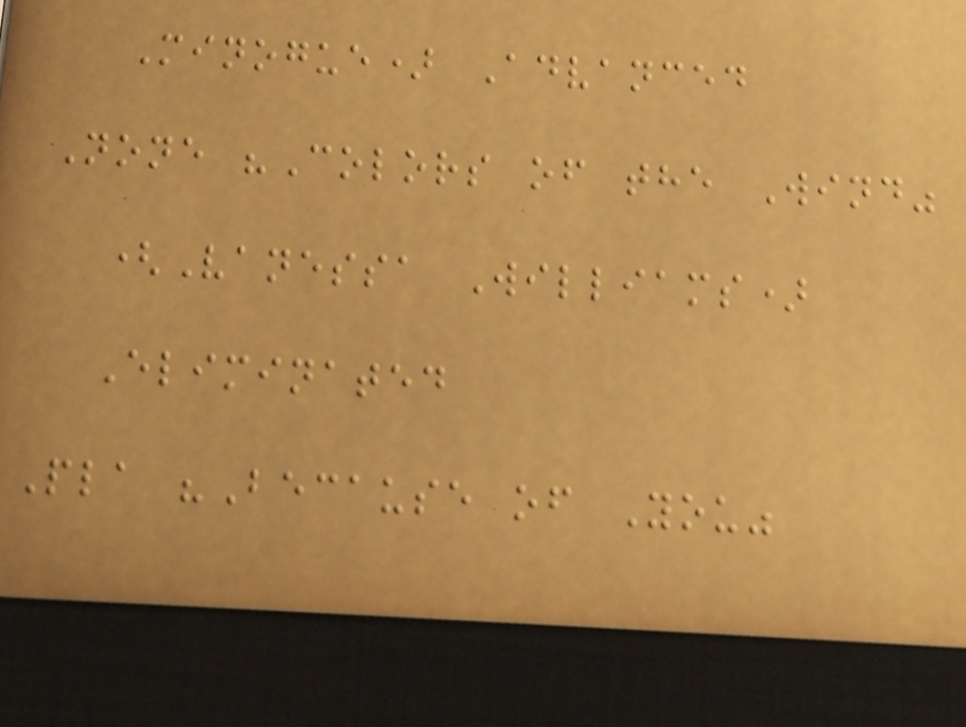Minogue) Advanced
None "Colors of the Wind"
(Vanessa Williams)
Eliminated
Pla "Because of You"
